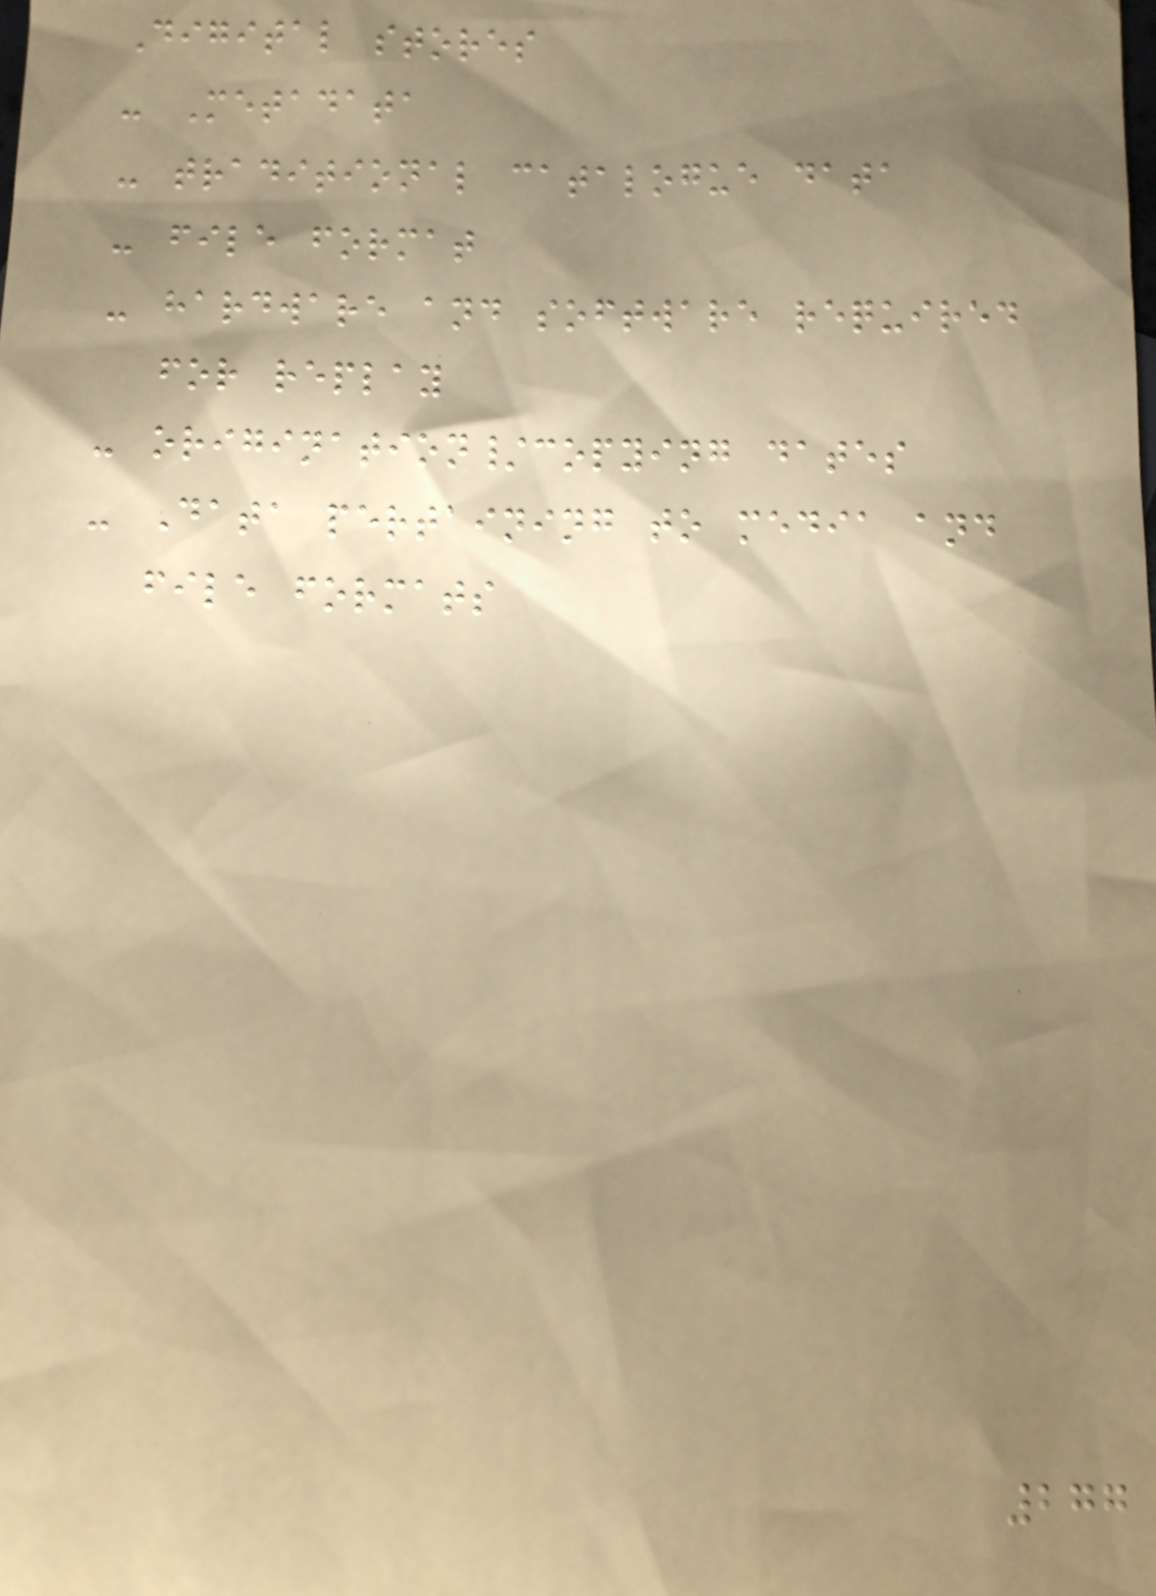Digital stores
- Metadata
- traditional catalogue data
- file format
- hardware and software required
for replay
- origination/copying dates
- Data pertaining to media and
file formats
277
